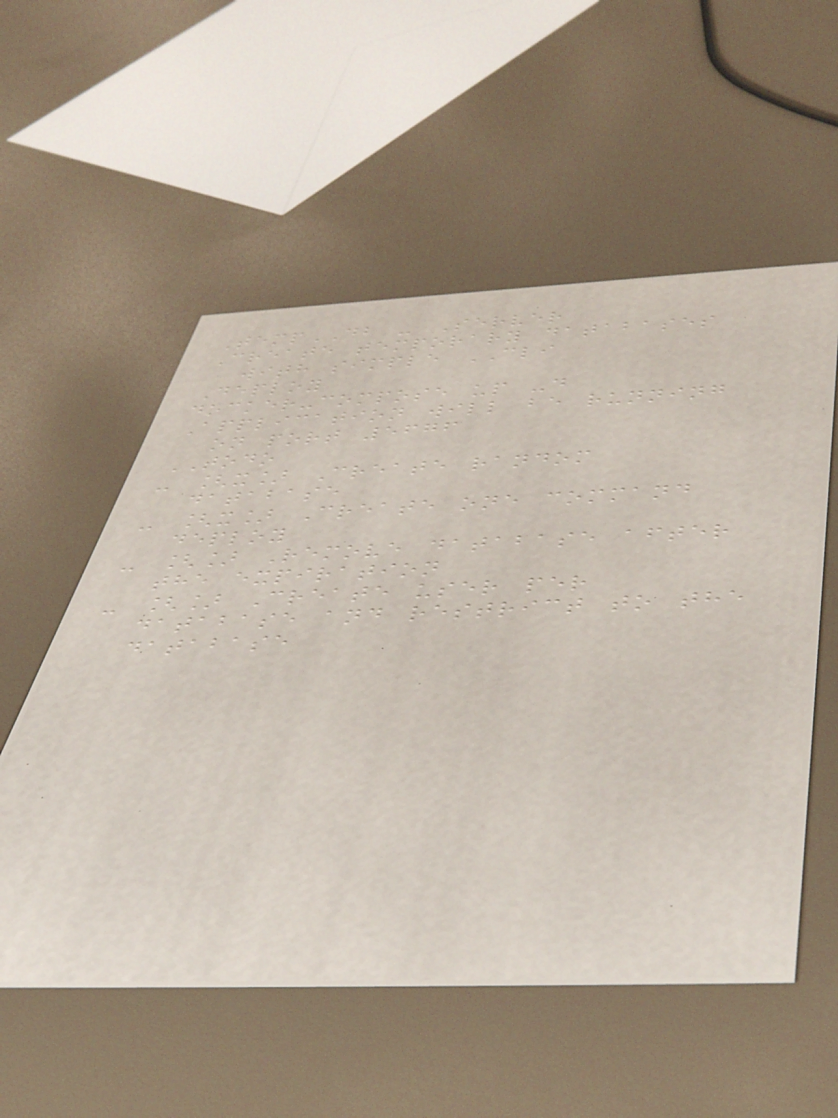TempDB - Server
Create temporary databases
with simple CLI
Deploy
docker-compose up -d
Application will be running
on port 5676
TODO
- [x] Create random
database
- [x] Create one command
deploy
- [] Remove database after
the expiration
- [] Create user per
database and restrict to the
database
